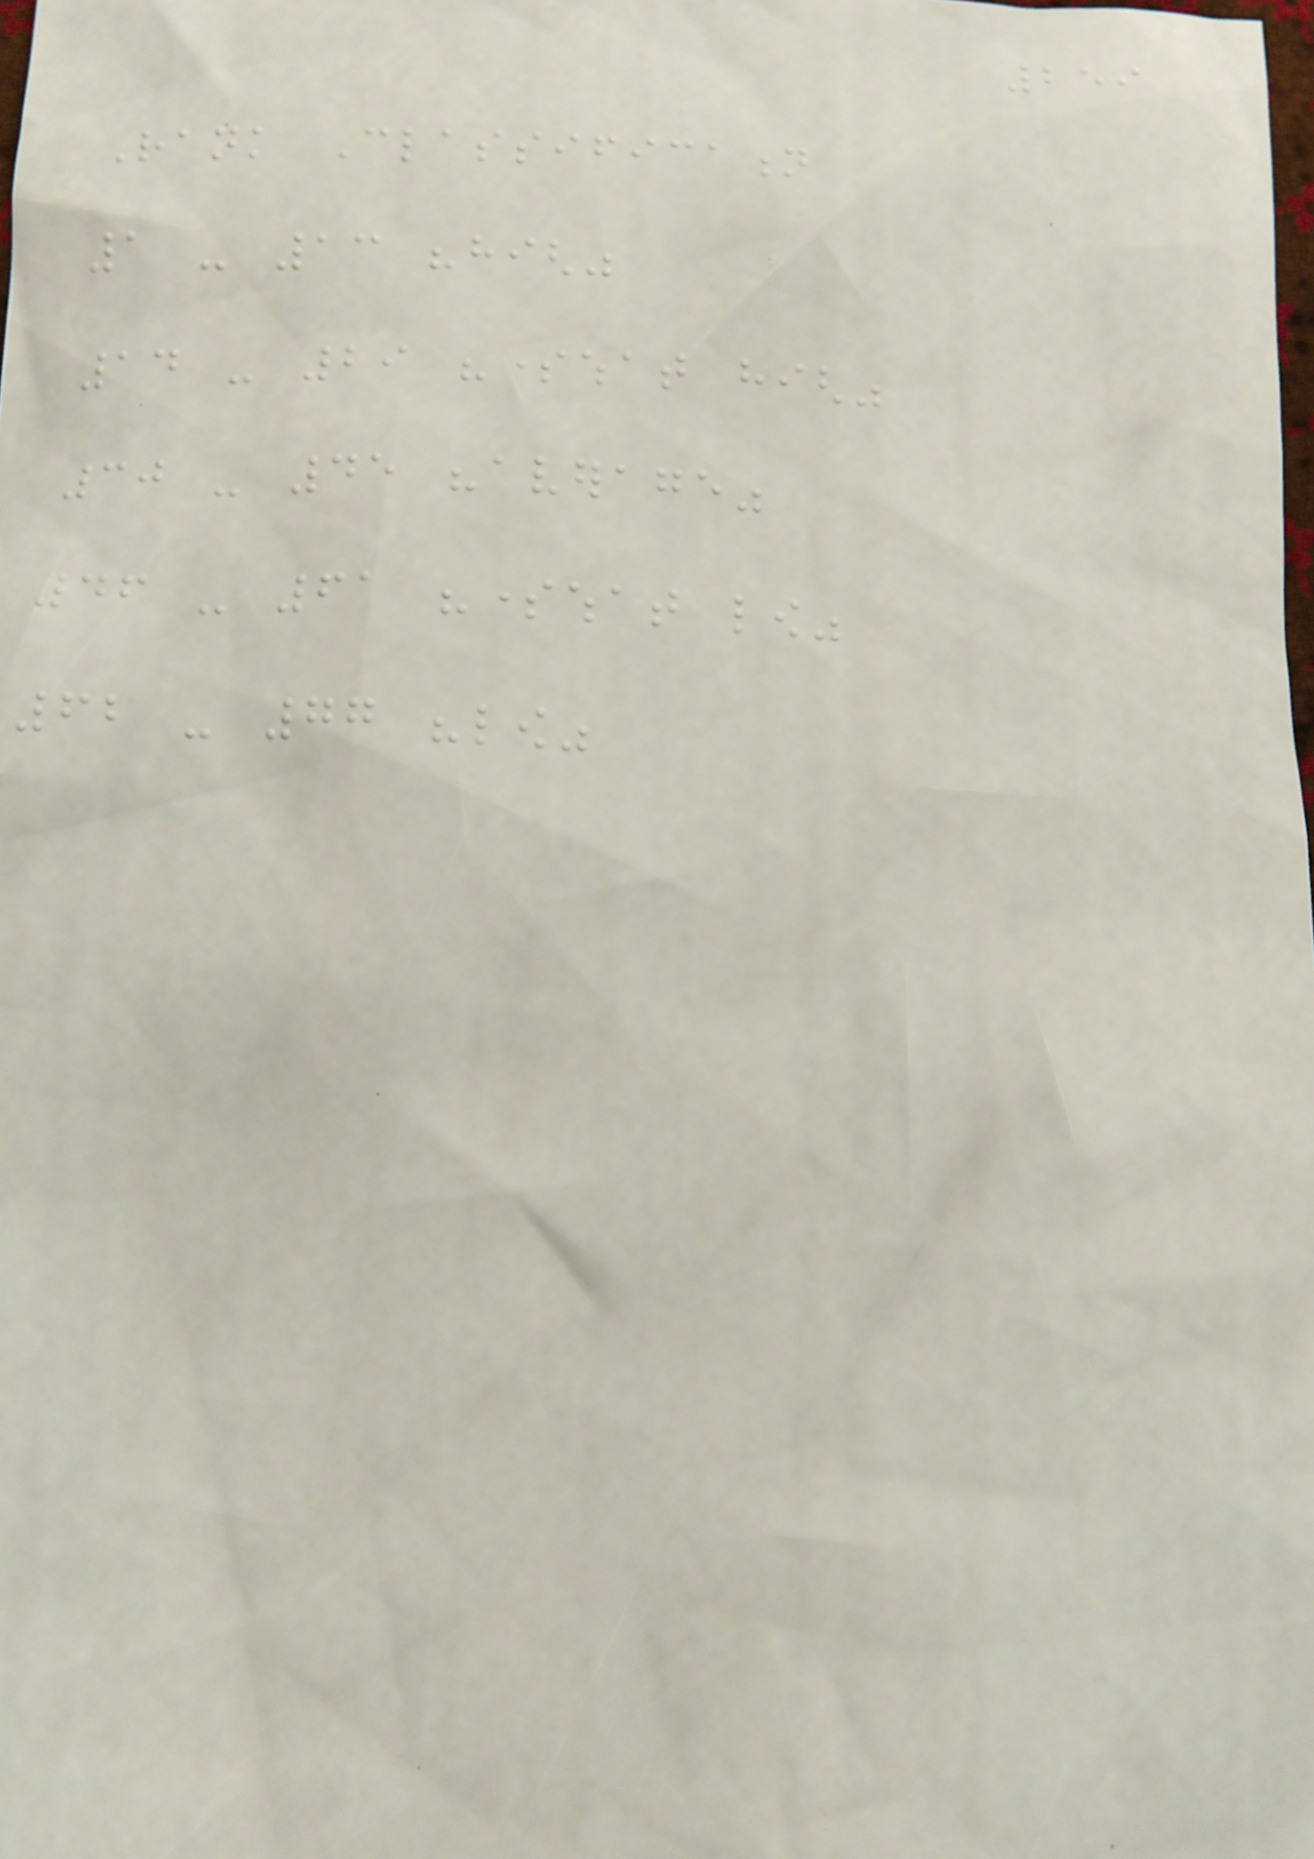259
Rank Classification
1 - 13 "high"
14 - 29 "somewhat high"
30 - 45 "average"
46 - 61 "somewhat low"
62 - 77 "low"
